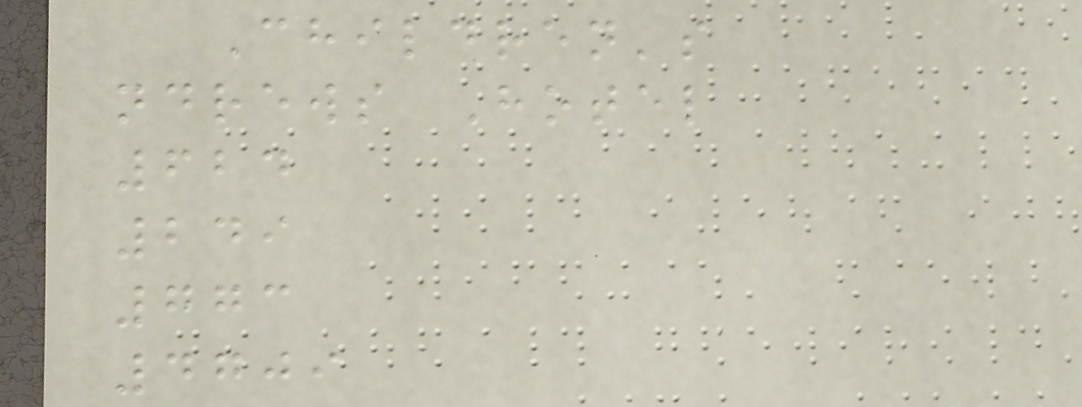Children's
ndrews Hotel
624
249
773
4709
